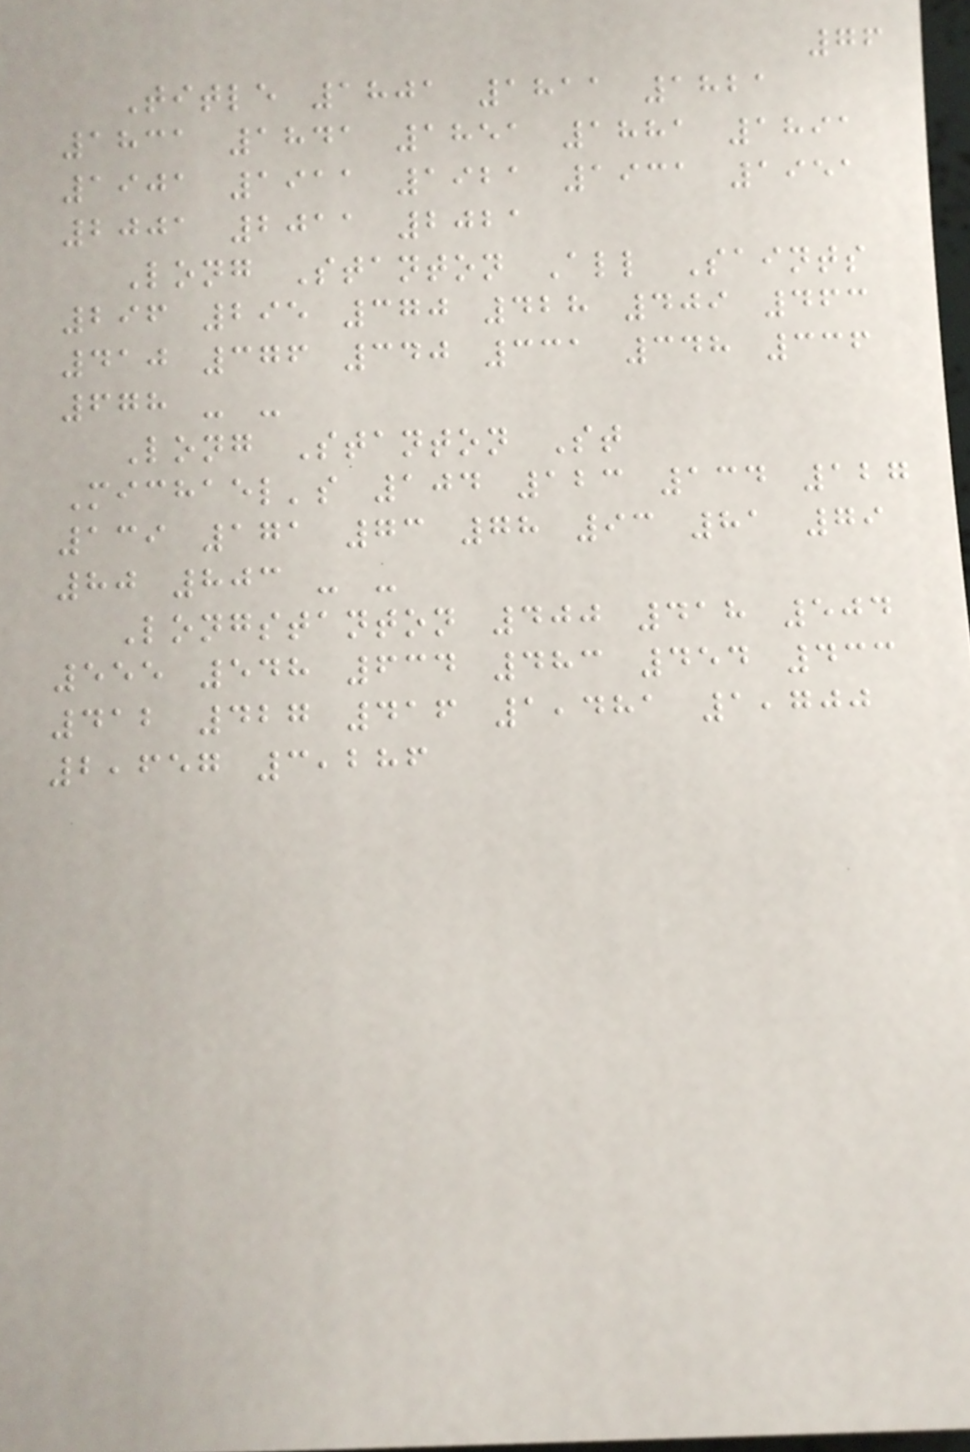76
Title 1801 1811 1821
1831 1841 1851 1881 1891
1901 1911 1921 1931 1951
2001 2011 2021
Long Stanton All Saints
296 295 370 428 409 463
410 376 340 331 348 336
678 - -
Long Stanton St
Michael's 104 123 134 127
139 171 73 78 93 81 79
80 803 - -
Longstanton 400 418 504
555 548 634 483 454 433
412 427 416 1,481 1,700
2,657 3,286
